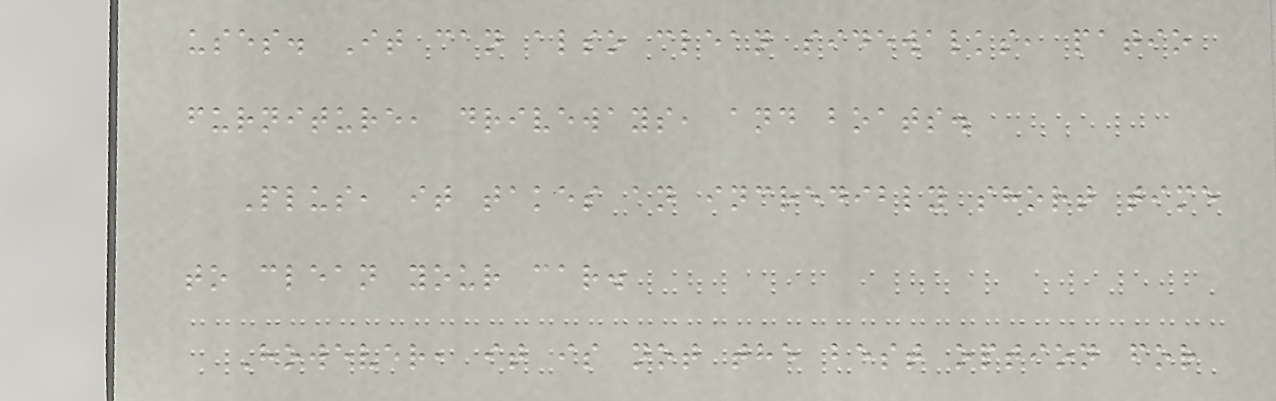uses. It can also clean sidewalks, patio
furniture, driveways, and boats.
Plus, it takes an incredibly short time
to clean your car.
However, it is not the best option for
